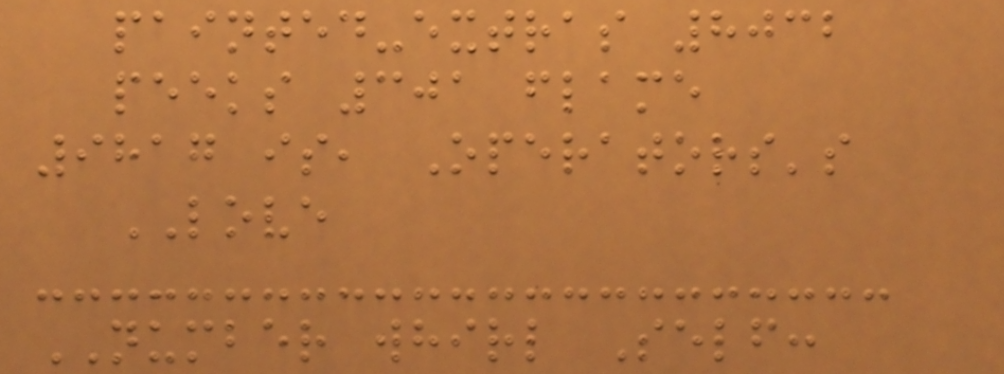painted-extras 8032
peeks 301 flame
9817 is, Operators's
LOVE
NUMBER whirl Self:
